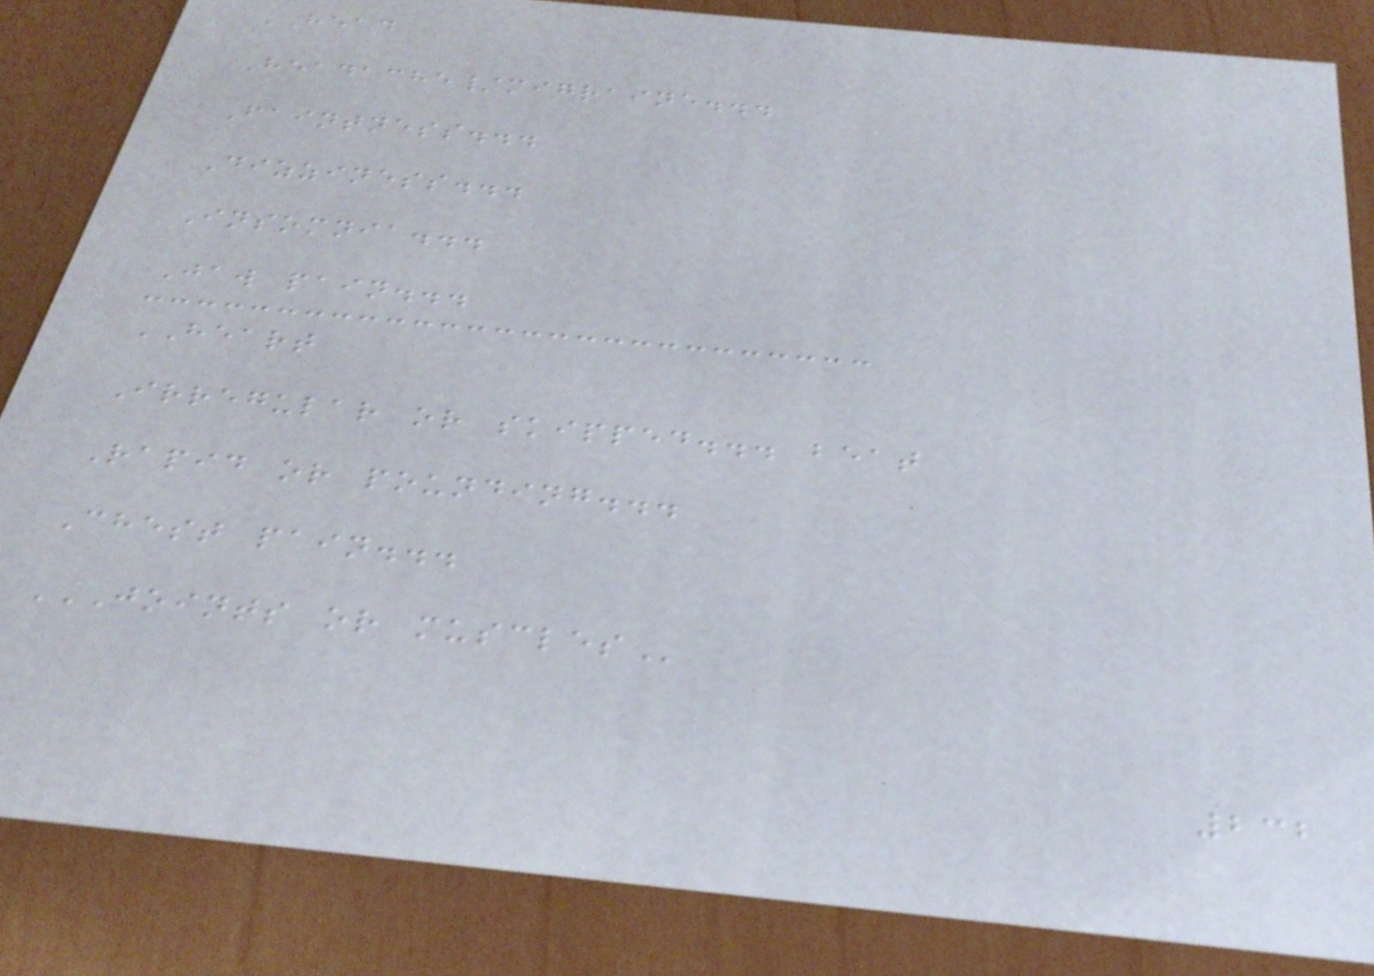HEAD
Headache/migraine...
Faintness...
Dizziness...
Insomnia...
Jaw pain...
HEART
Irregular or skipped... beat
Rapid or pounding...
Chest pain...
JOINTS OR MUSCLES
232
